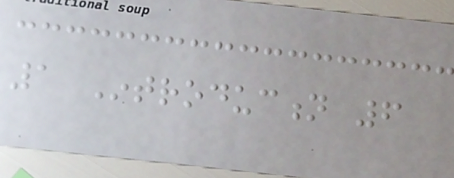1 Introduction 6
